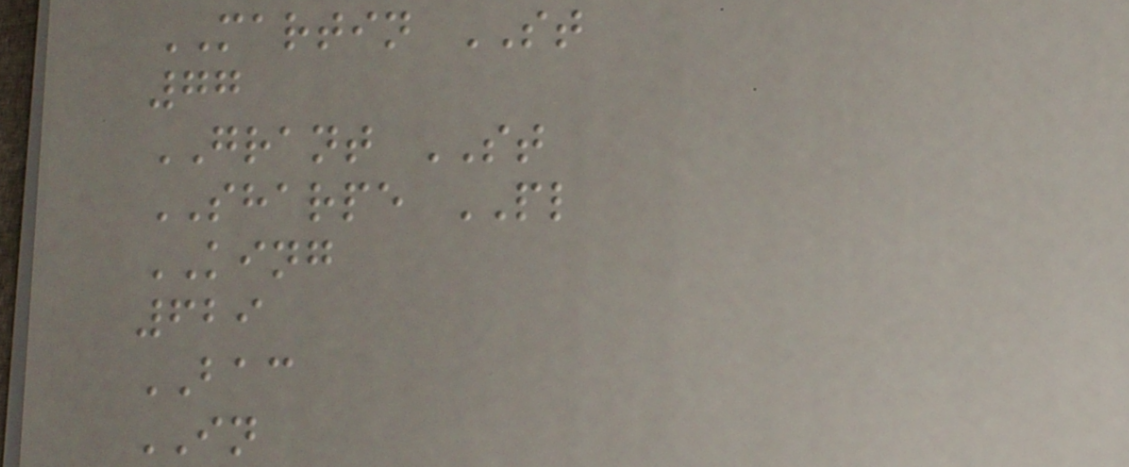MARTIN ST
77
GRANT ST
SHARPE PL
KING
629
BAC
IN
